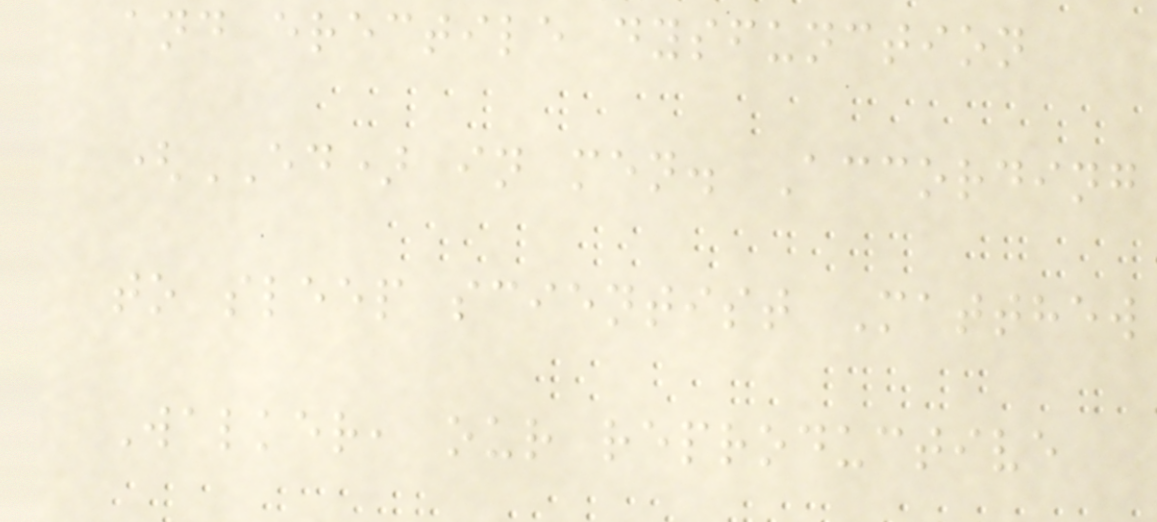and erectile dysfunction
(ED) in men. According
to sleep scientist Matthew
Walker, our reproductive
